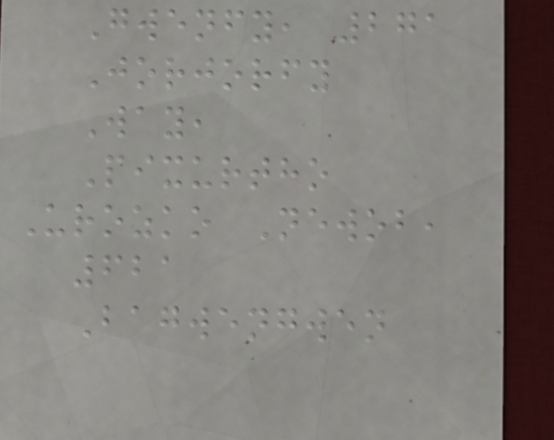Gwenfy, 271
Jorjorfy
Way,
Pixurtho
Urozko Newob,
621
Bagwengwen
